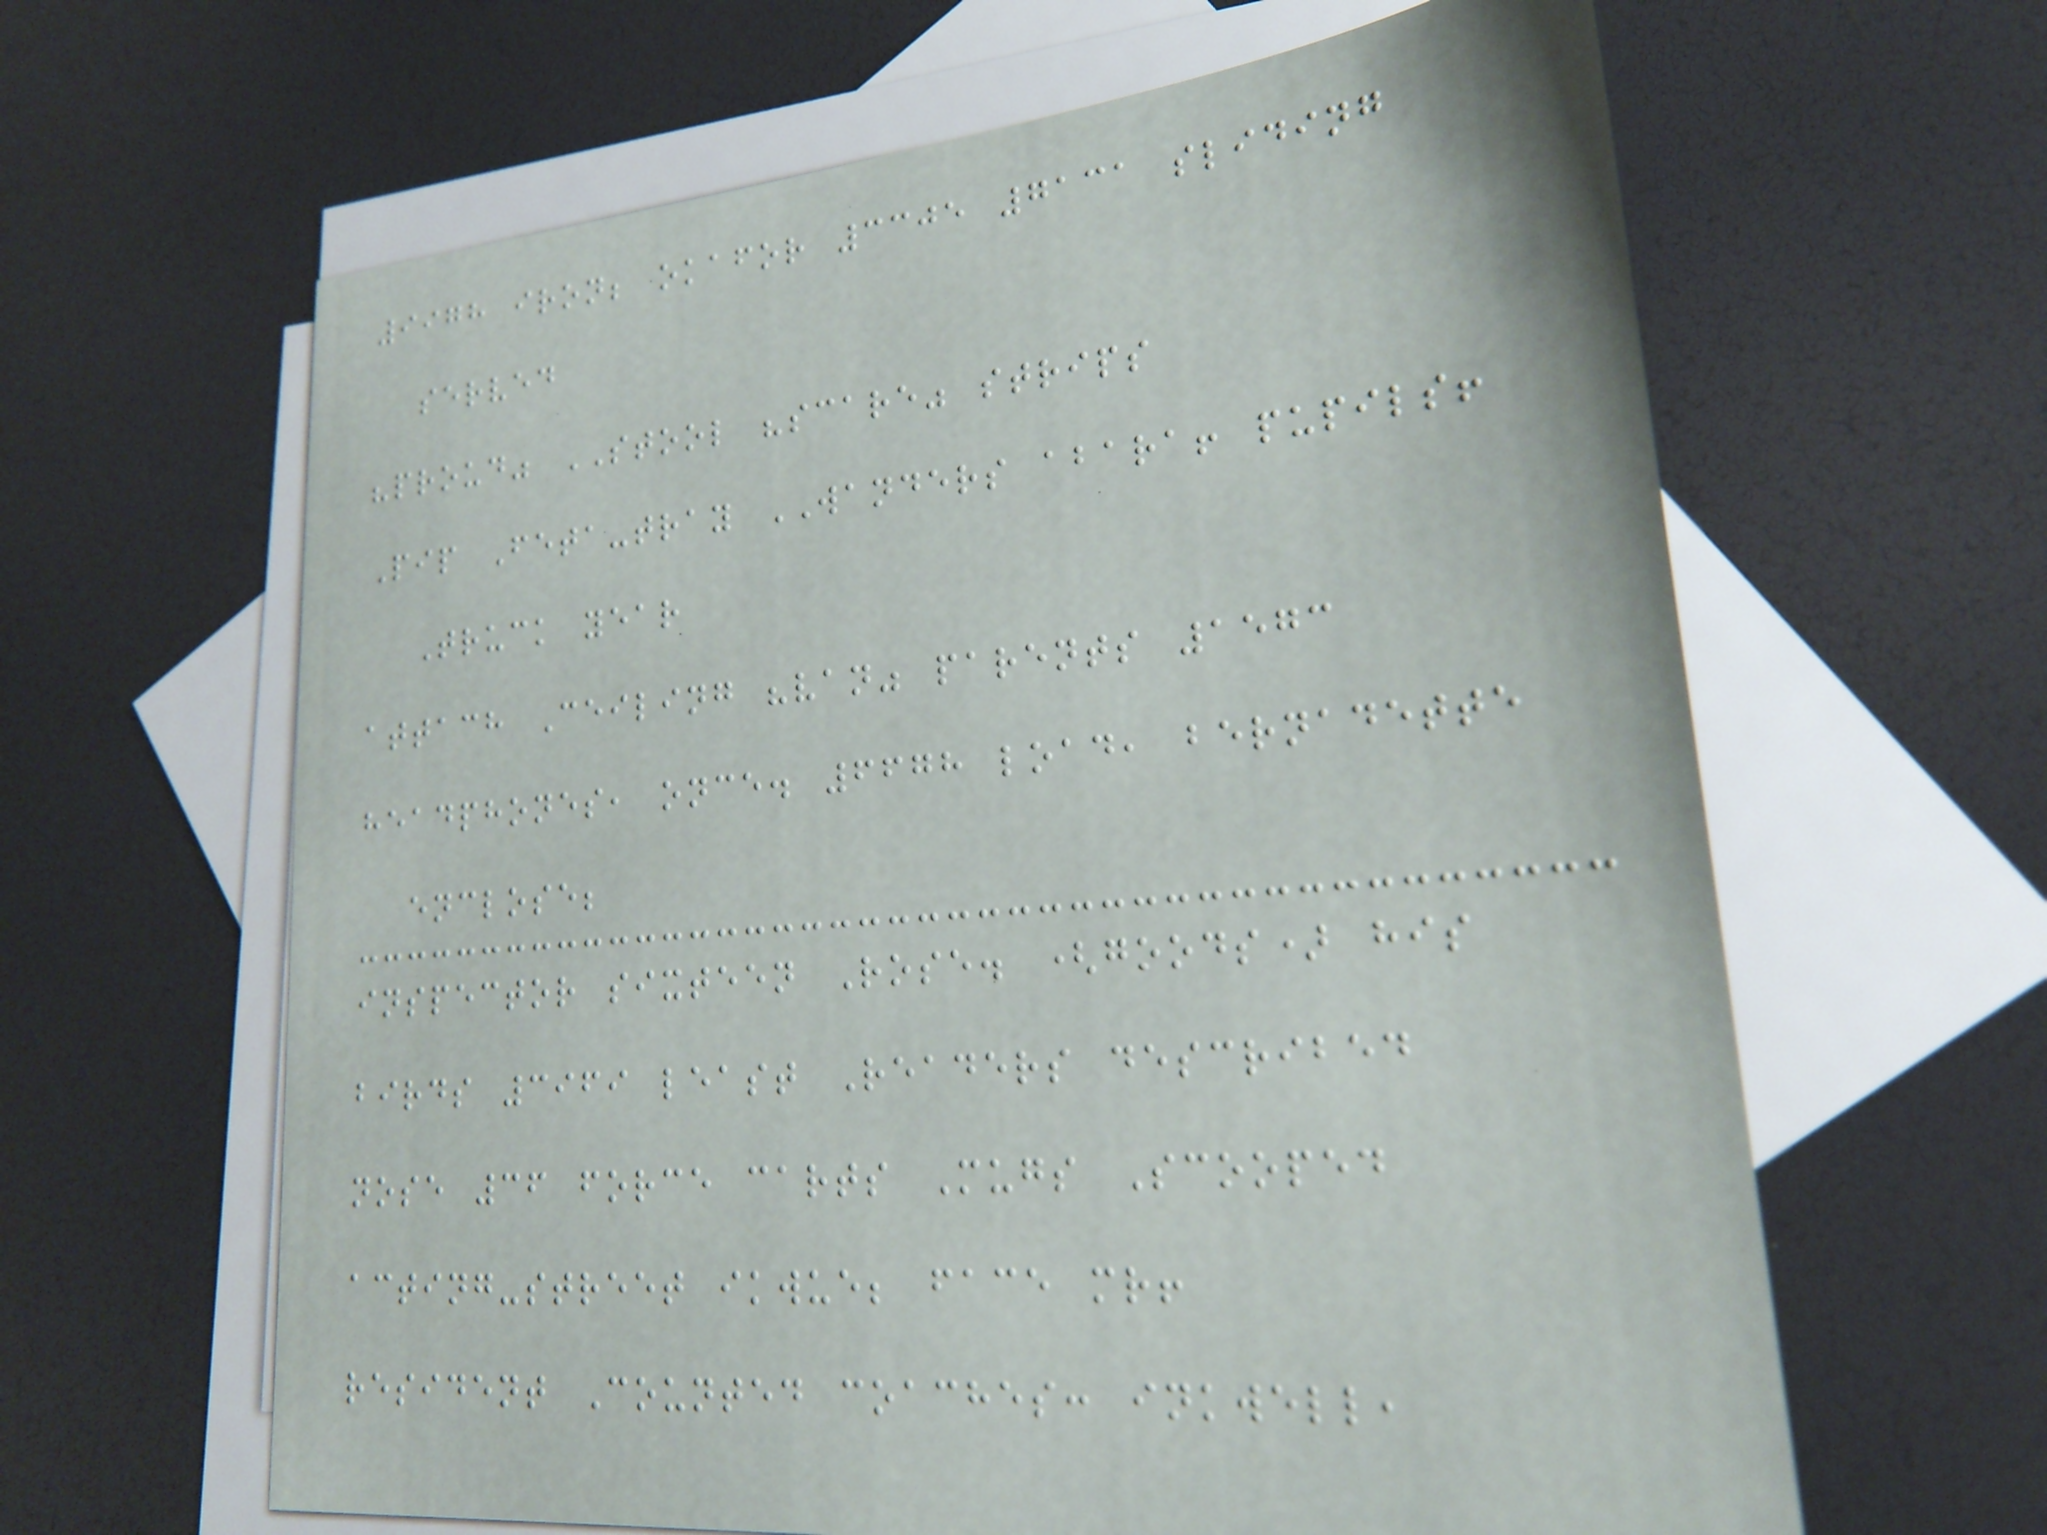9978 iron; okafor 3305 7131 sliding
served
"proud" STOOL "scare" strips
Pip Feta-tray WANDERS abara! pupils!
Truck year
attach Ceiling "van" parents 1573
headphones, once. 6678 load, bernadette
enclose;
inspector sixteen Rose. (goods) his
birds 3969 least Readers described
nose 36 force carts Mugs Scooped
acting-street ikwue; face mr!
resident Counted coaches: inkwell,
